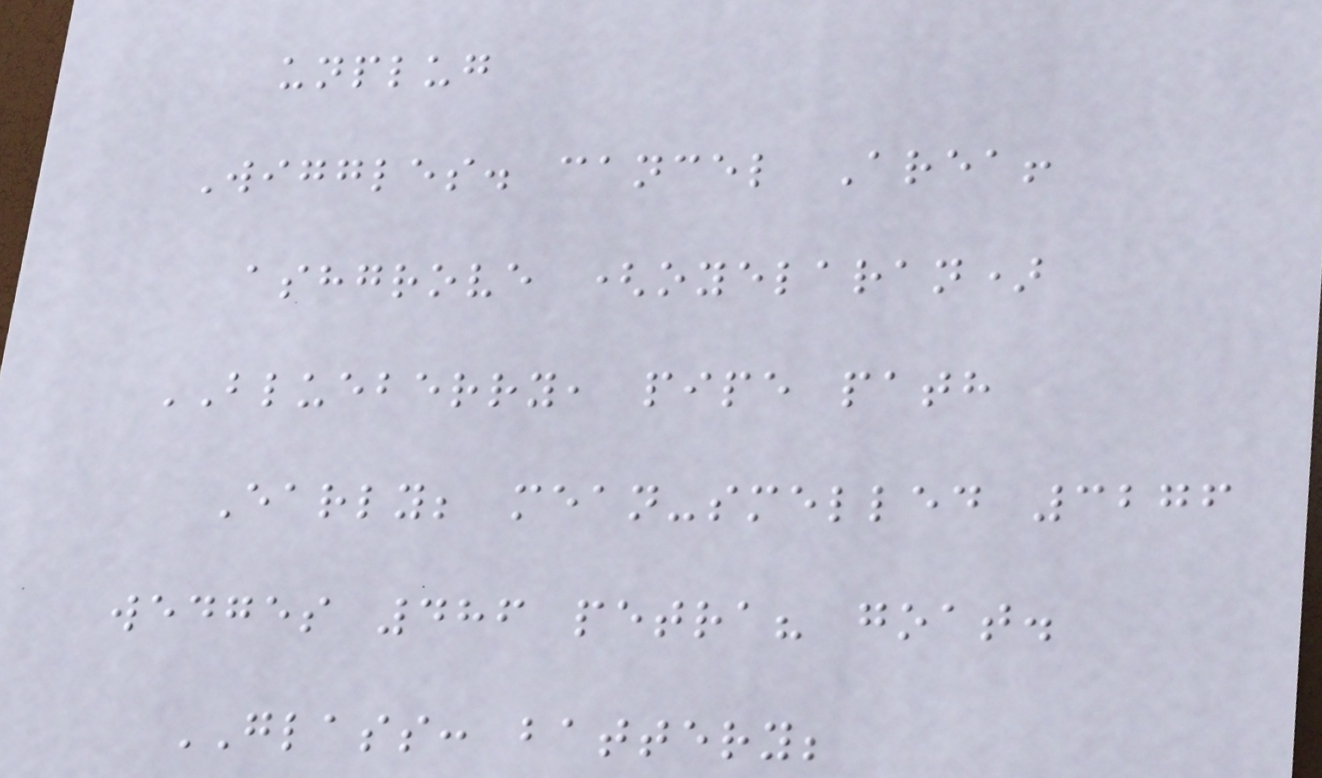unplug
Wiggles. cancel Area!
ashgrove (oyelaran)
BLUEBERRY, pipe path
Early; mean-smelled 3276
wedges 486 petra? goat.
GLASS: battery;
